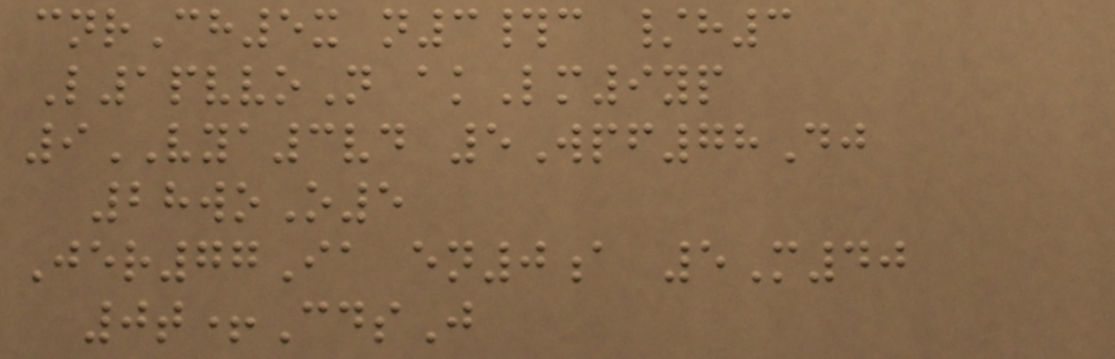cnrCh5x n3#c /h3
L1pvvoN akLm9yp
9VYA3vd 5Wpf78Dj
28woO5
Jer77Ia en0a 5M40
0t+CdsJ
